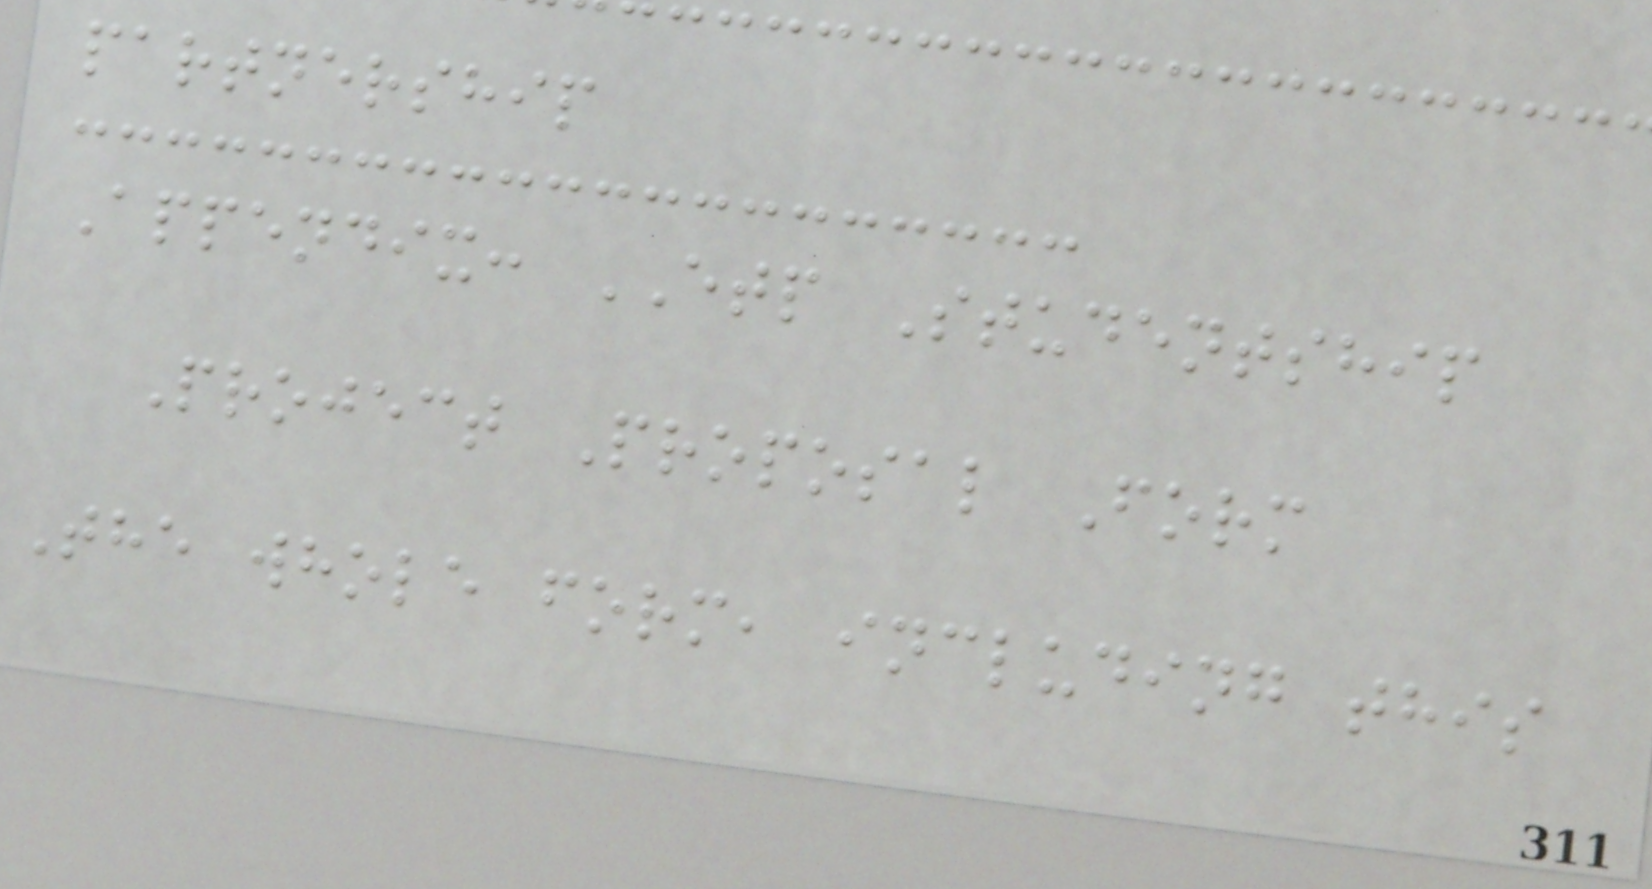partnership
Appendix: ETP Studentship
Project Proposal Form
The whole form, including this
